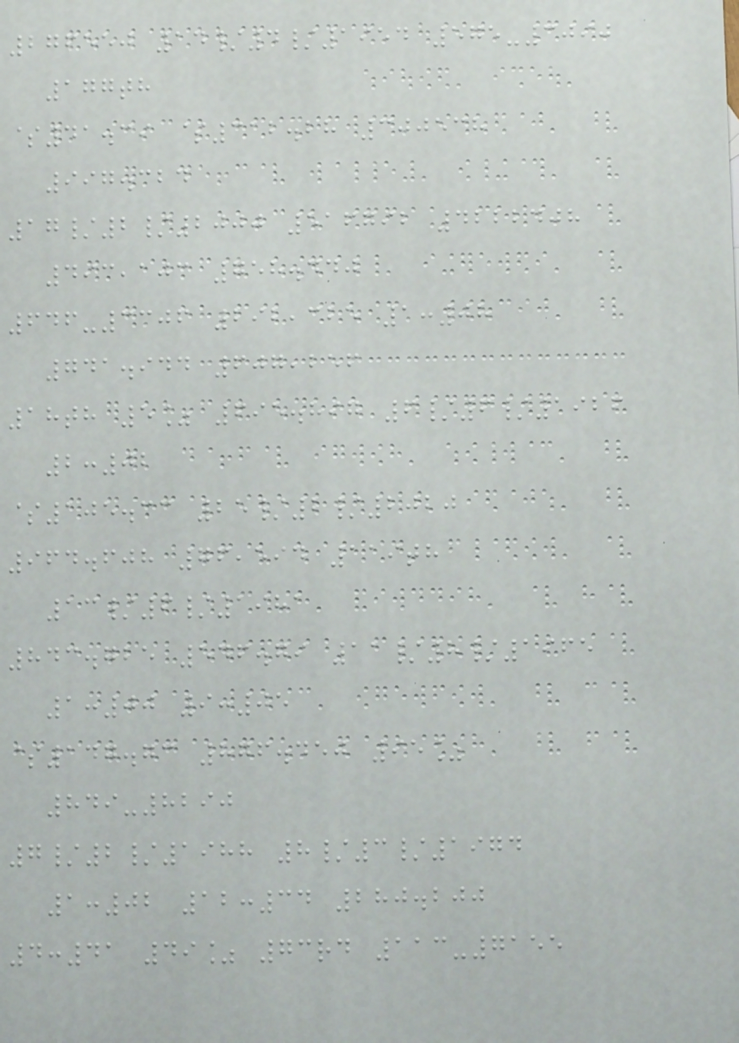276550 14/4/1954 575-3090
177th
$41.39 $312.28 300538
997.324
17/2/2000 516792 4222408
493,103 758.440
646-3306 292,325 1:08
741.944 607,256
18th 5% 695.897 6/6/1926
2:02
$105.33 25/2/2020
964.608 76,594 119th
13/6/1981
843.725 546.79 11/8/1965
1:00 9:05
$147.73 876.450 95%
849-8290
7/2/1988 8/3/1974
1:02 12:34 280.200
4:41 49% 73rd 113-7155
